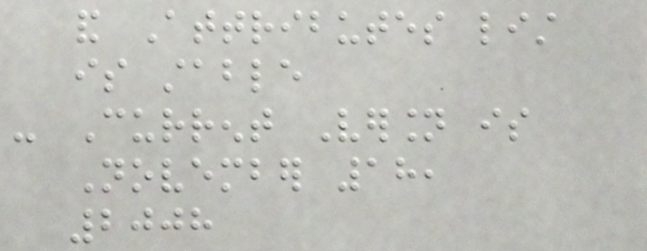and Attributes list
is stable
- Current Version is
November 18,
2008
